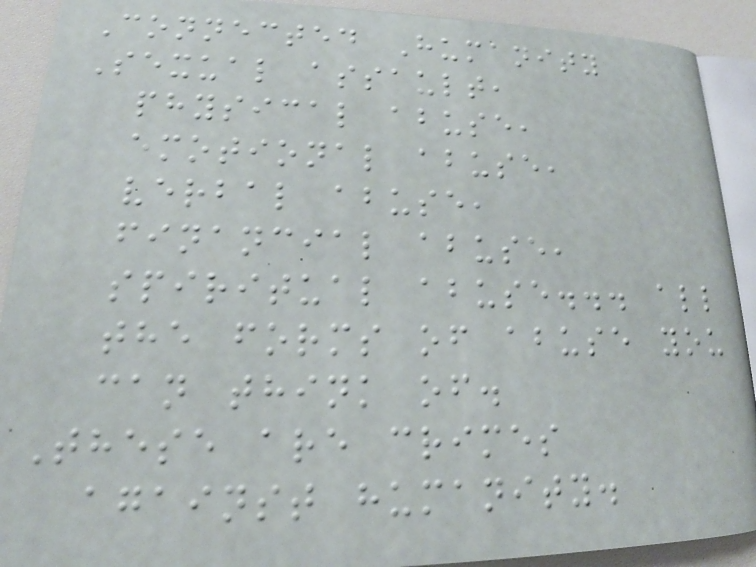Connected Humanity
Sexual assault,
physical abuse,
emotional abuse,
verbal abuse,
financial abuse,
spiritual abuse... all
the forms of abuse you
can think of.
These are crimes
against humanity.
